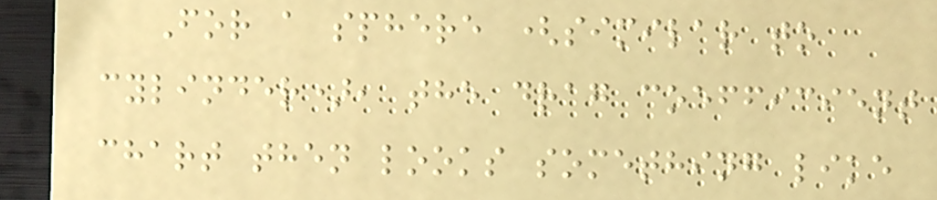For a sphere (similar to
cylinder), the drag coefficient
chart then looks something like
